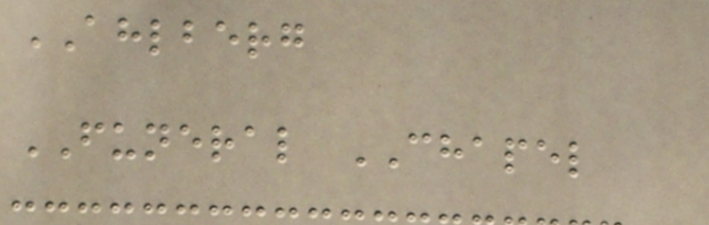AHLBERG
FUNERAL CHAPEL
